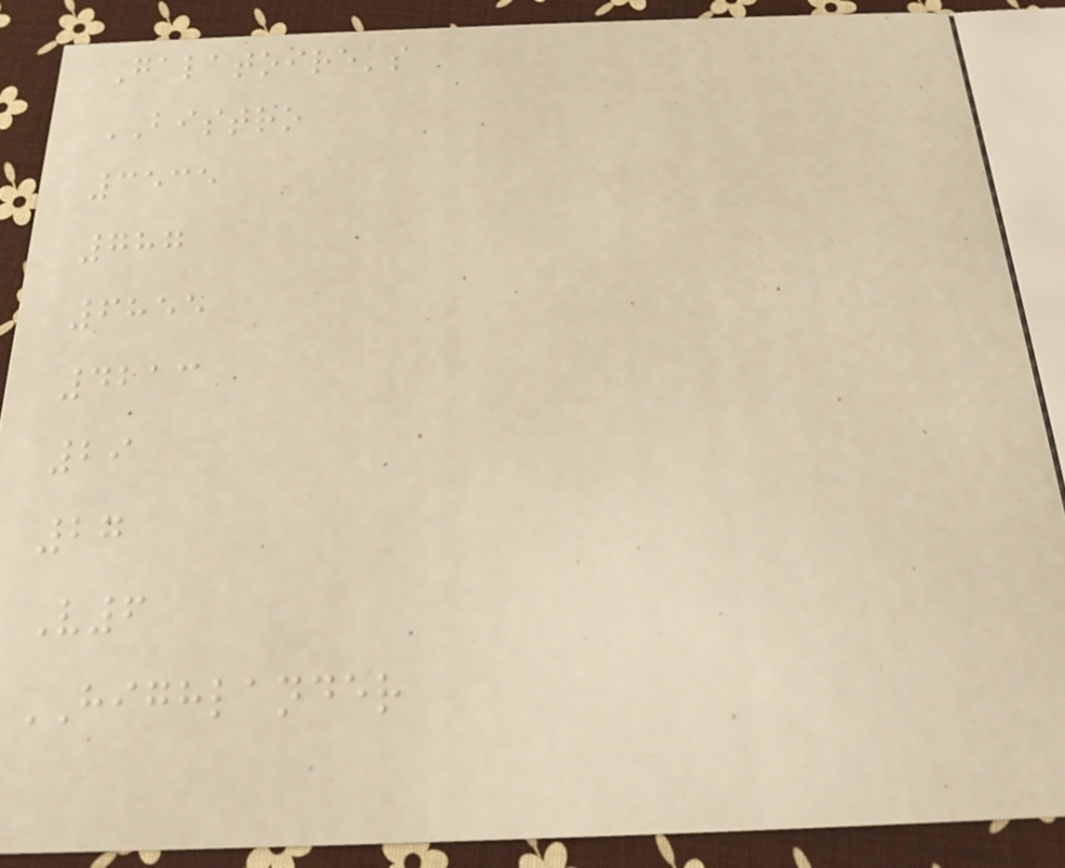Galatoire's
BISTRO
3535
787
6855
4213
29
27
V6
HIGHLANDER
